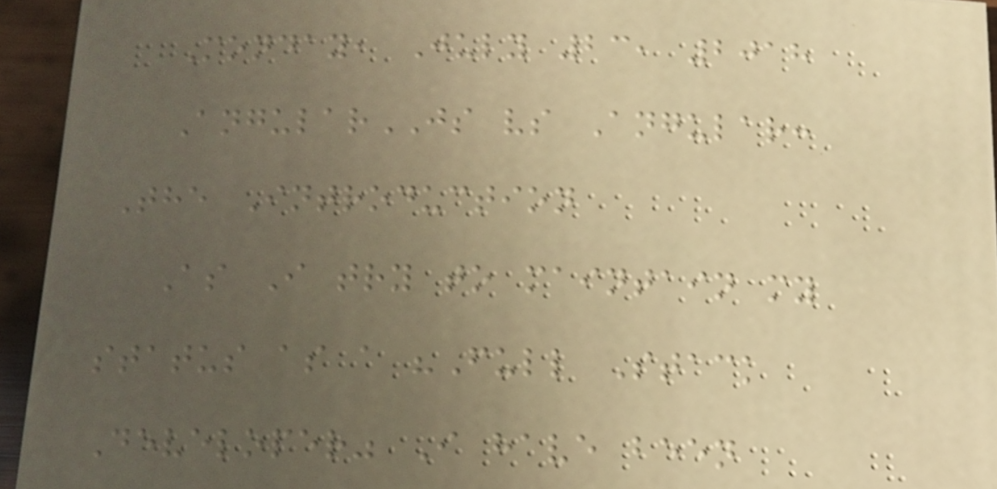Monday, July 23, 2018
AngularJS vs Angular:
The Introduction
As I try to maintain my
status as a "Full Stack
Developer" I have been
